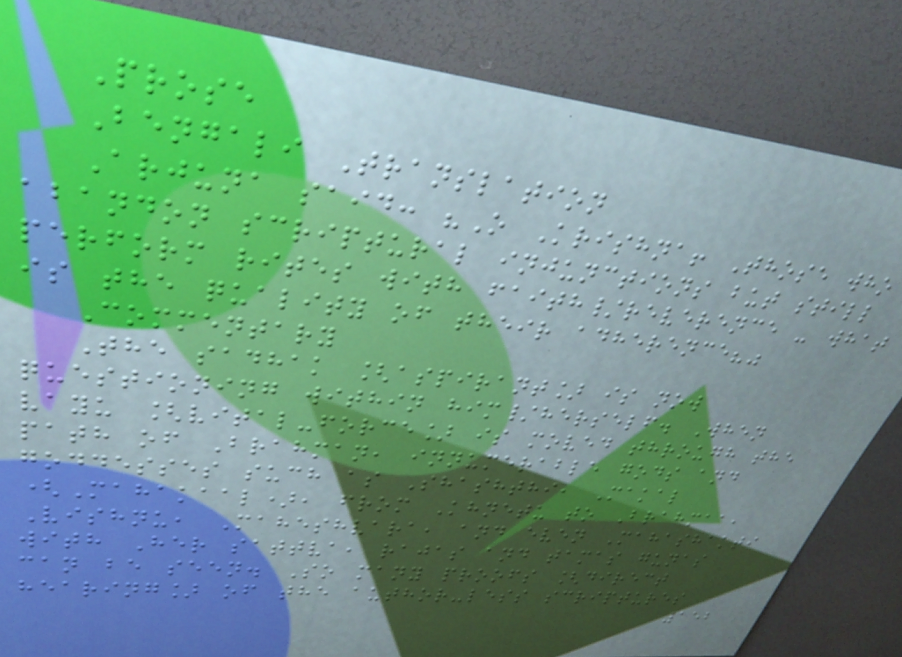Prose
Bengali Translation
Arjuna said: "O Krishna! Those who
abandon scriptural injunctions but still
perform rites with faith/reverence - what
is the quality of their adherence?"
Commentary
The sadhak [aspirant] is now
questioning within him/herself. When
vayu [vital-force] is moved through the
path of Brahman, innumerable gods and
goddesses such as Shashthi, Makal
(Mahakaal), from Khnetu to Brahmaa,
Vishnu, Maheshvara, and even Mahashakti
with Her sattva, rajas and tamas gunas
can be seen. So many proofs [direct
hearing] of the author-less scriptures
152
